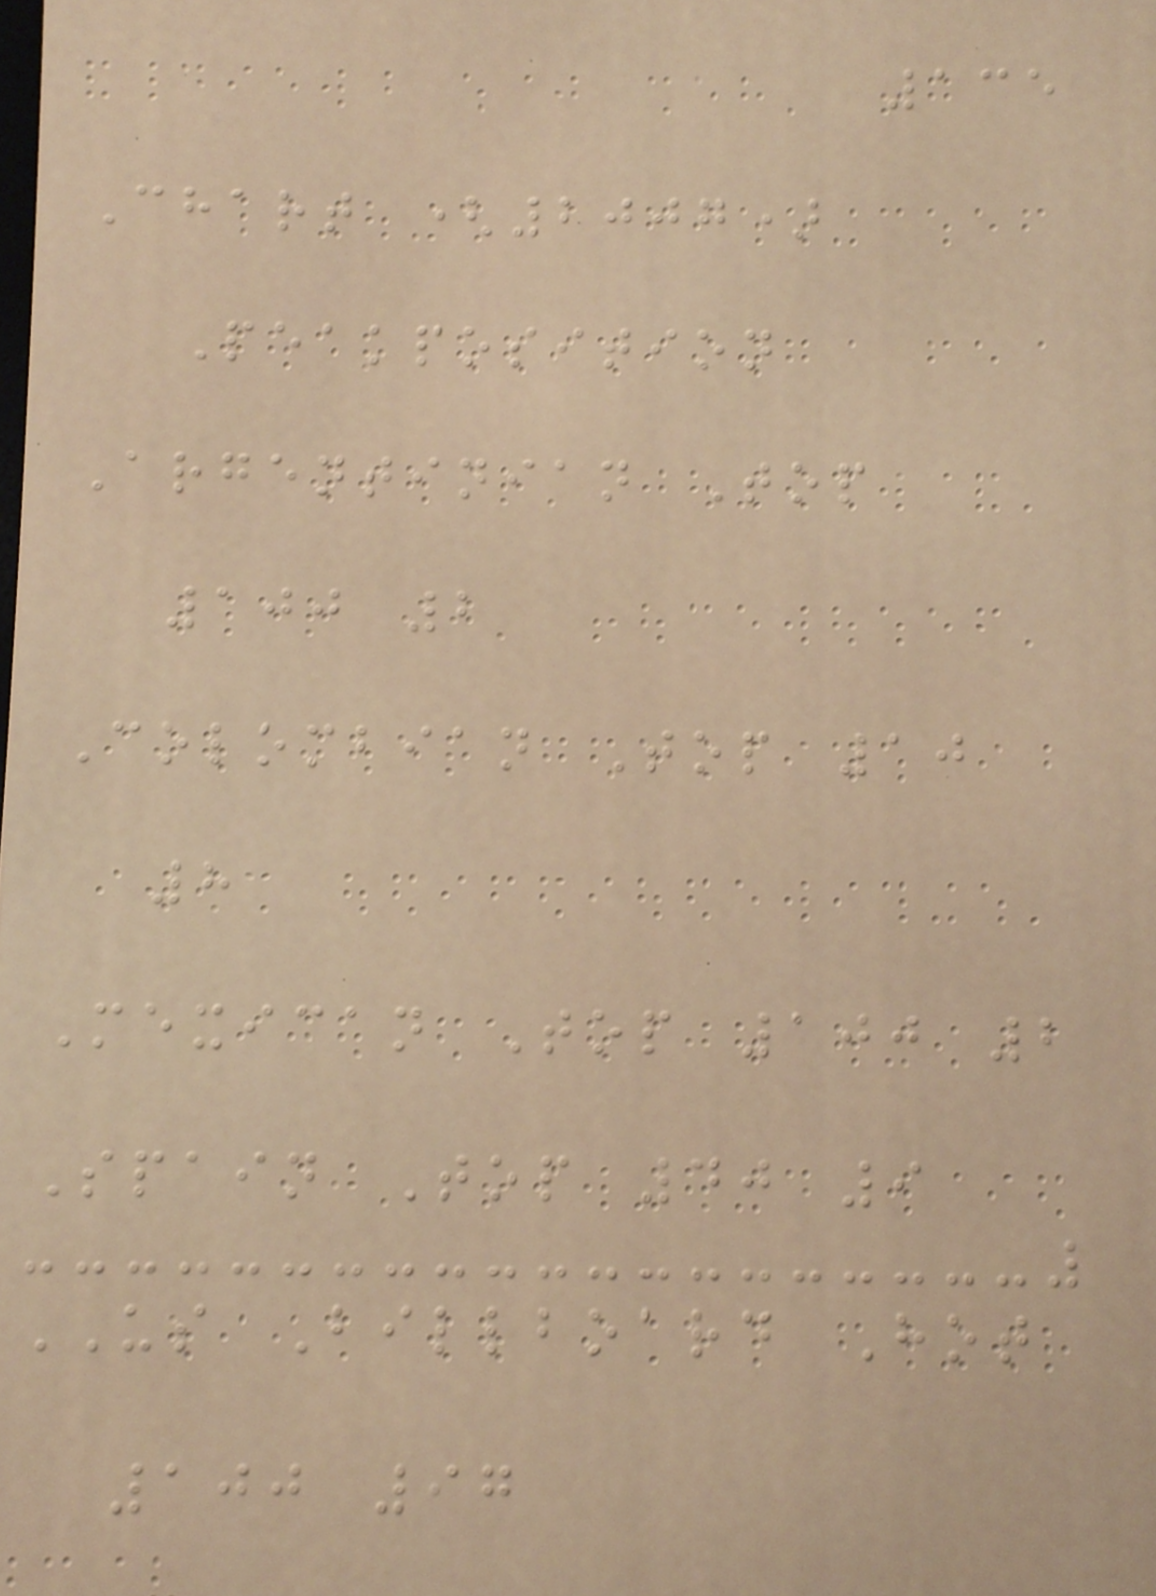135
Chart (2007)
Peakposition
Argentinian Top
100 2
Colombian Top 10
8
Mexican Top 100 2
Spain Top 40 9
US Billboard Hot
100 97
